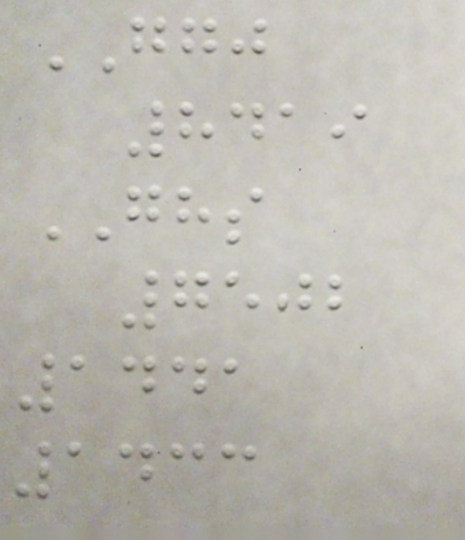GGJ
8419
GHS
7502
1441
1433
